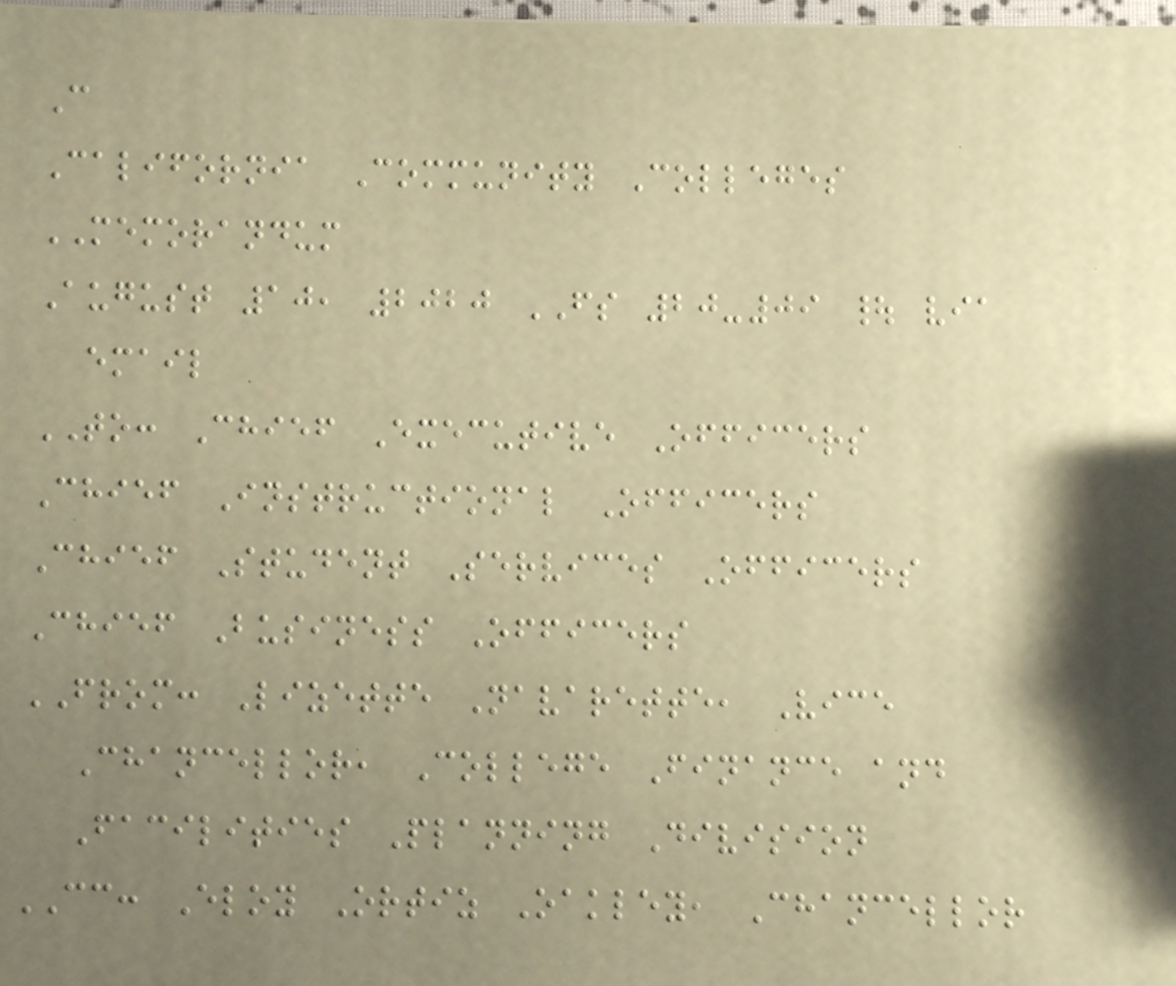C
California Community Colleges
MEMORANDUM
August 10, 2020 FS 20-09 | via
email
TO: Chief Executive Officers
Chief Instructional Officers
Chief Student Services Officers
Chief Business Officers
FROM: Lizette Navarette, Vice
Chancellor, College Finance and
Facilities Planning Division
CC: Eloy Ortiz Oakley, Chancellor
